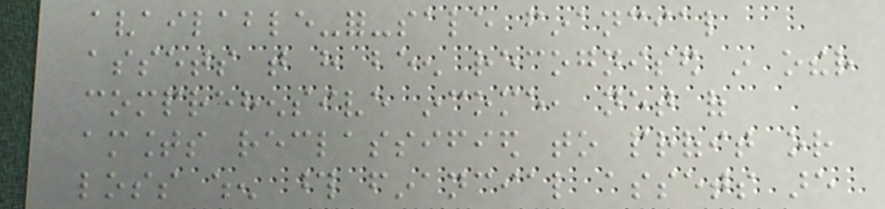available-for-sale financial
assets that have been recognised in other
comprehensive income, net of
amounts reclassified to profit or
loss when those financial assets are
